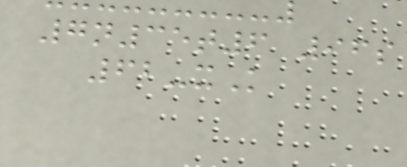7n35t6 96s
62-xK
